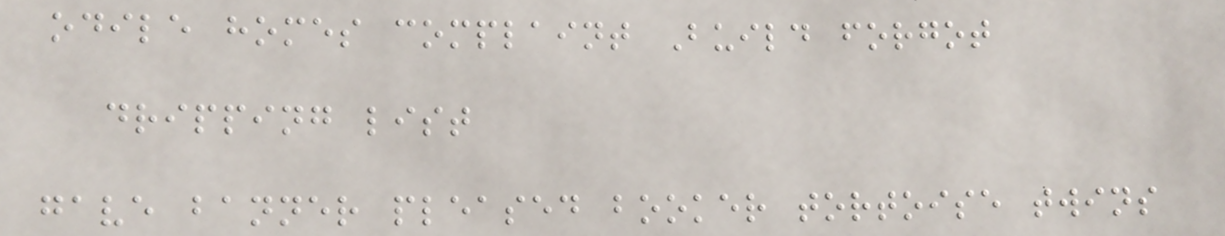odile homes complaint Build forgot
dripping list
gave banner pleased booker tortoise twins
